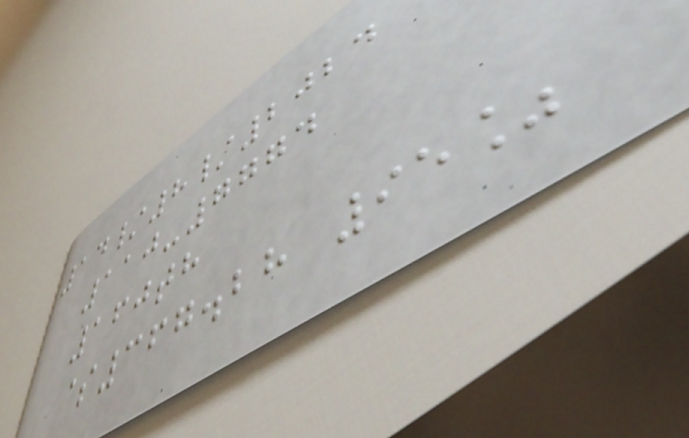14/8/2024
110-7774
160th
$367.28 95%
